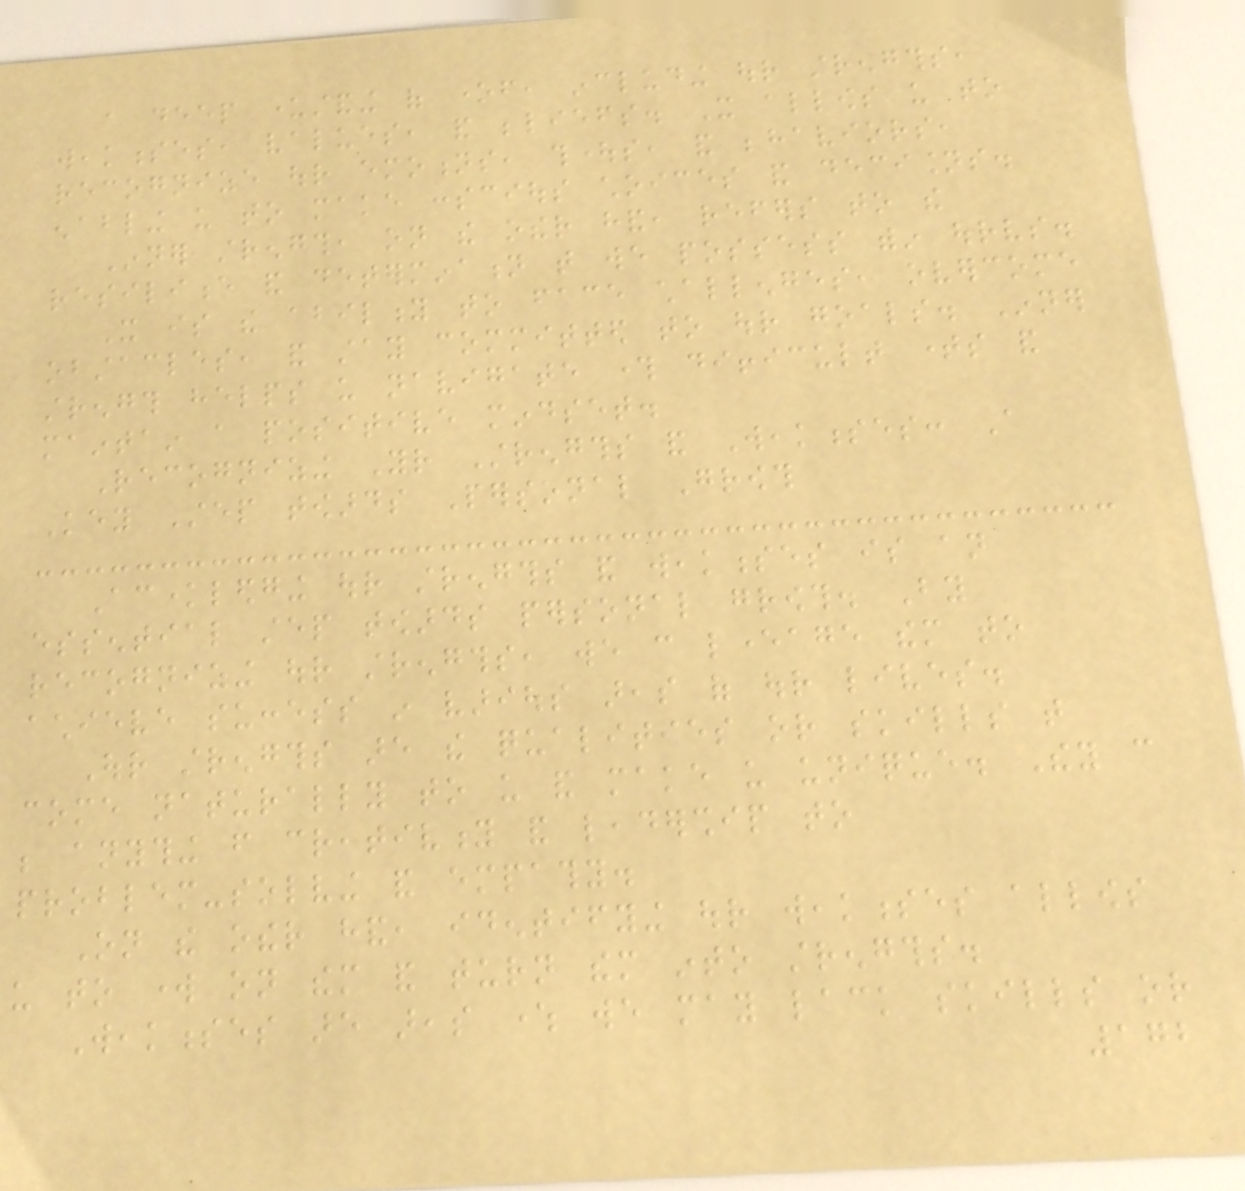a deep understanding of oneself, including our strengths,
weaknesses, values, and beliefs. It allows us to
recognize our emotions, thoughts, and behaviors,
enabling us to make conscious choices and decisions.
Inner strength, on the other hand, refers to the
resilience and determination that we possess within ourselves.
It is the ability to face challenges, overcome
obstacles, and stay committed to our goals. Inner
strength helps us navigate through difficult times and
maintain a positive mindset.
Recognizing Your Strengths and Weaknesses: A
Key Step towards Personal Growth
Acknowledging our strengths and weaknesses is an
essential step towards personal growth. By
recognizing our strengths, we can leverage them to
achieve success in various areas of our lives.
Our strengths are the qualities or skills that
come naturally to us and make us unique. They can
be anything from creativity and leadership to
problem-solving and empathy.
On the other hand, identifying our weaknesses allows
us to work on them and turn them into strengths.
Weaknesses are areas where we may lack skills or
172
